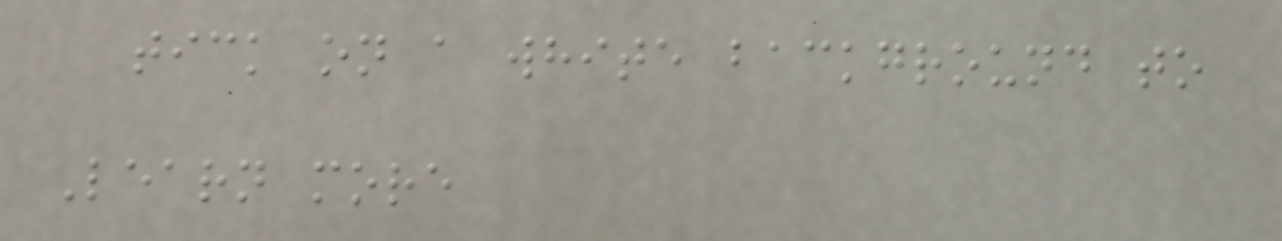tick on a white background to
Learn more
